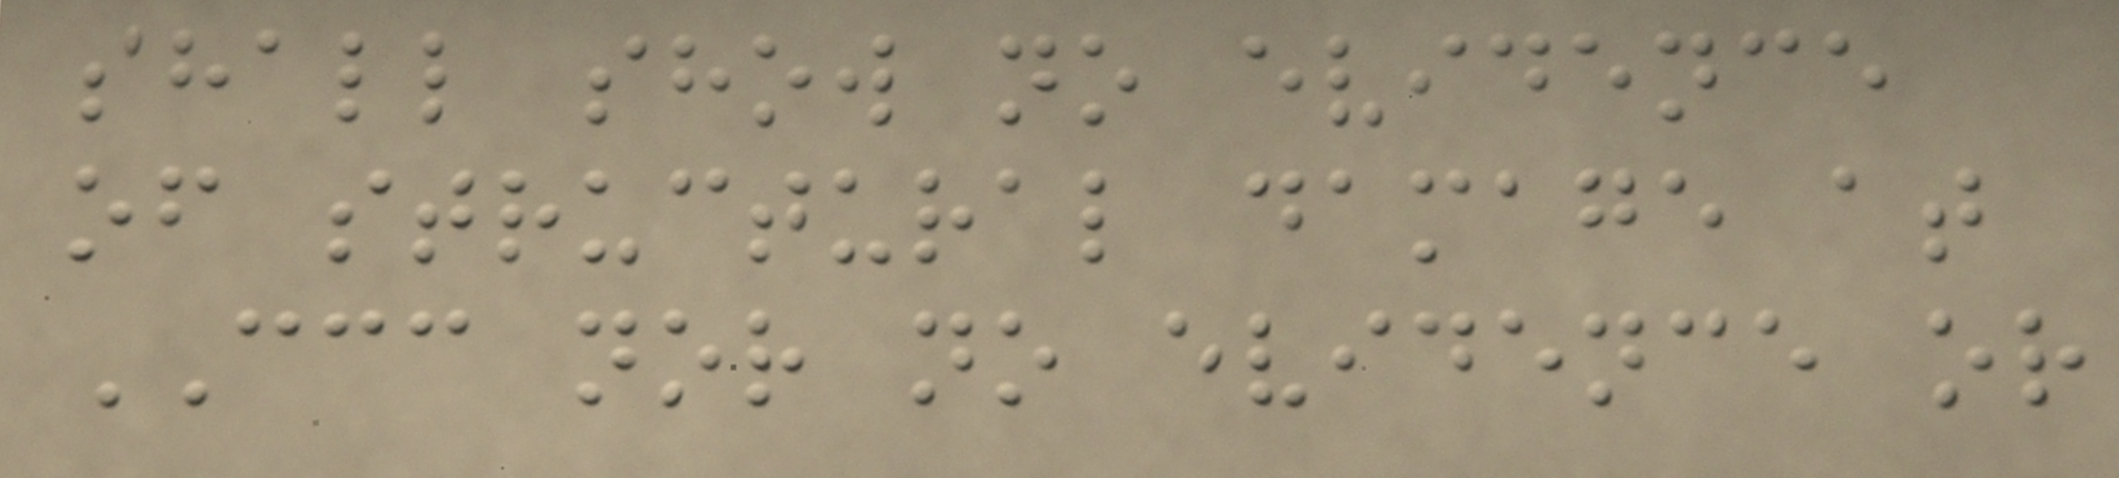shall show no evidence
of structural damage at
CCC nor no evidence or
